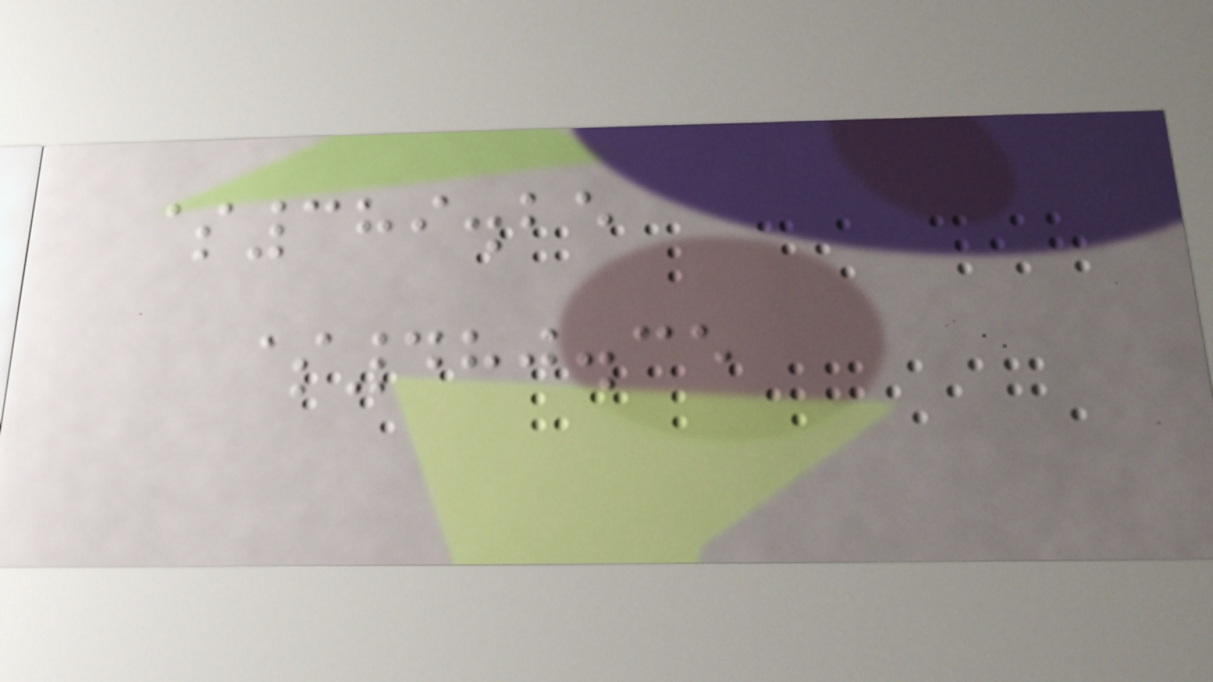$389.25
$480.35
